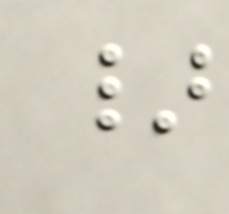}
